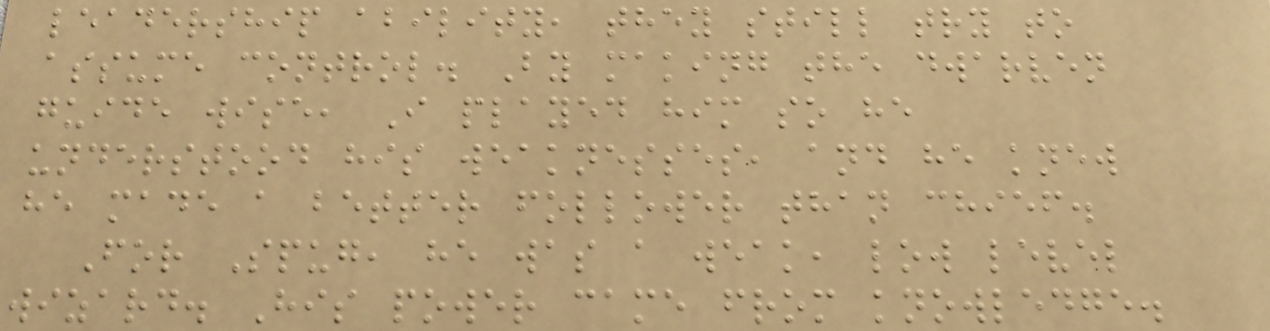leadership ability, they still try to
assume control. By making the dwarven
guide wise, I played him so he
understood his weaknesses, and he knew
he made a better follower than chief.
For Spug, he was a weak, low level
wizard. His power came from knowledge.
